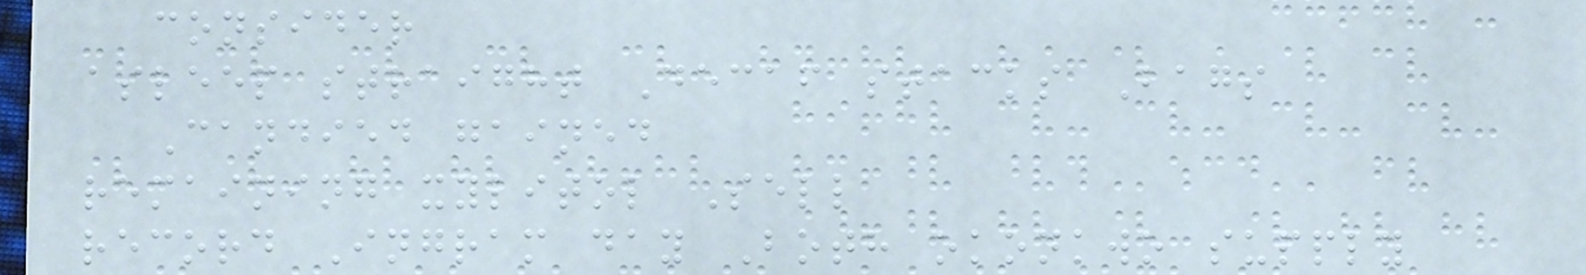consider
asleep straight Decaf stacks Bags
Candied gained
remaining xylitol Sell
record Ingram day Both okonkwo supply
